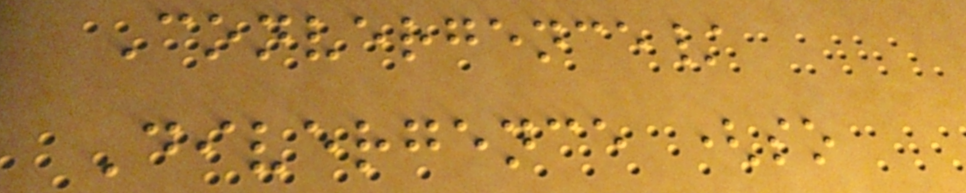Convergence/
Divergence (so
